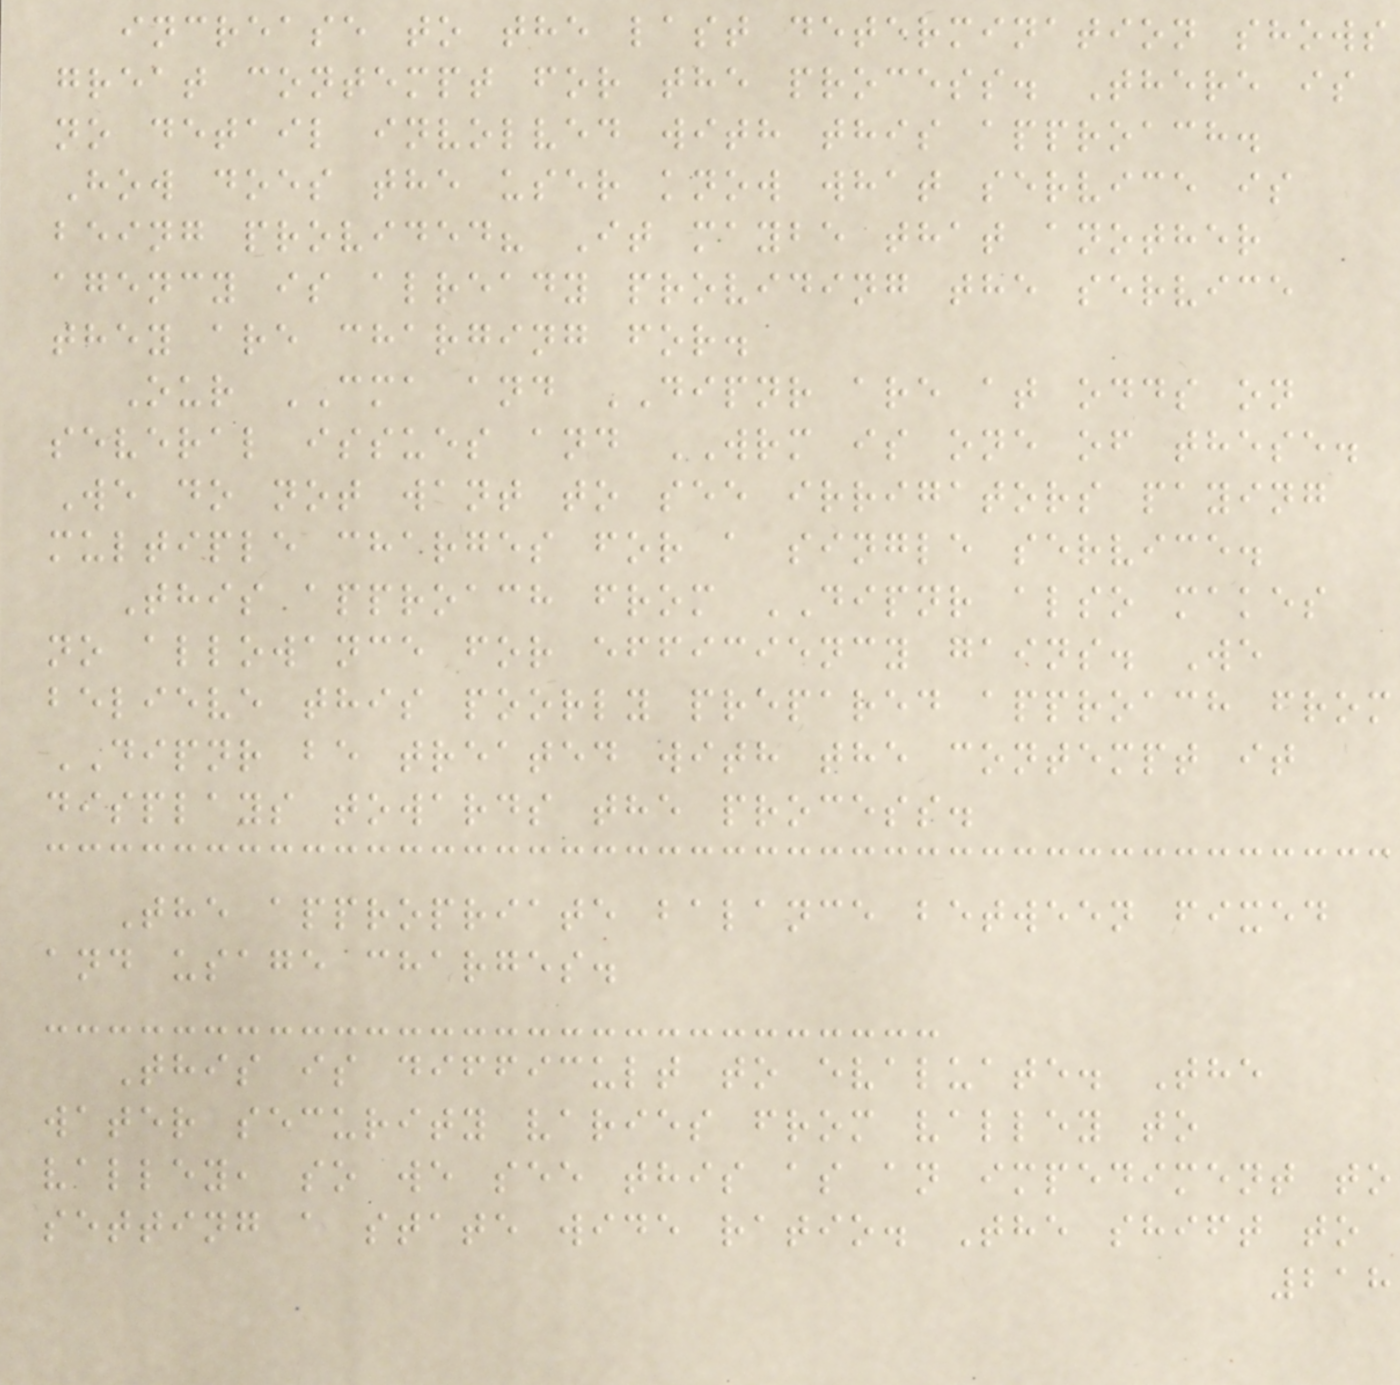increase to the last determination shows
great contempt for the process. There is
no detail involved with this approach.
How does the user know what service is
being provided? It maybe that another
agency is already providing the service
they are charging for.
Our CMA and DIPNR are at odds on
several issues and WRM is one of these.
We do not want to see irrigators paying
multiple charges for a single service.
This approach from DIPNR also makes
no allowance for efficiency gains. We
believe this poorly prepared approach from
DIPNR be treated with the contempt it
displays towards the process.
The appropriate balance between fixed
and usage charges.
This is difficult to evaluate. The
water security varies from valley to
valley, so we see this as an impediment to
setting a state wide ratio. The shift to
218
